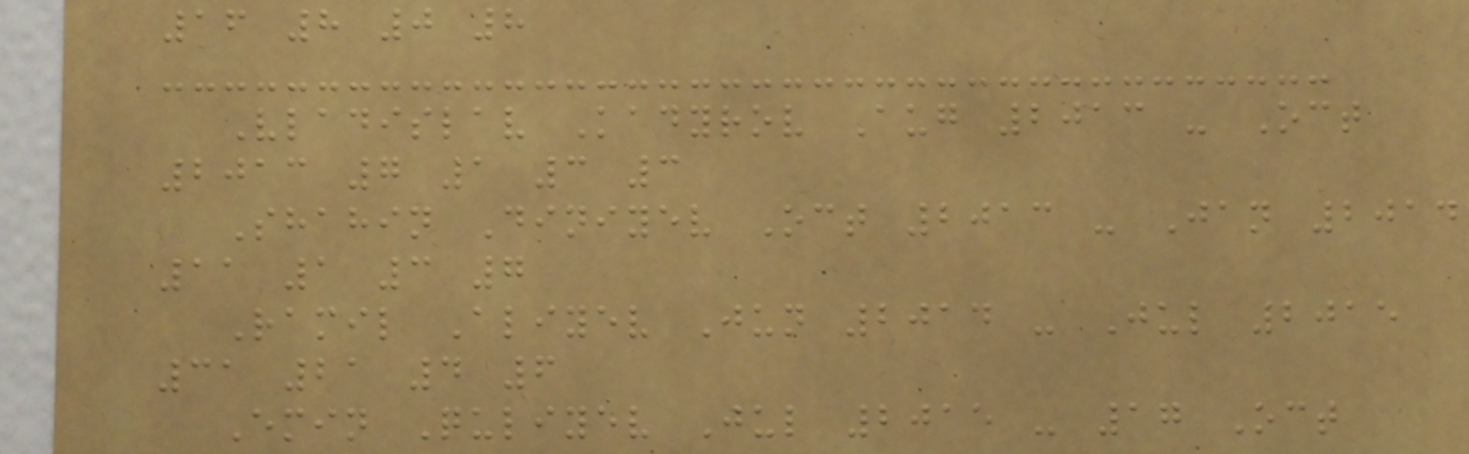16 8 0 8
Vladislav Kadyrov Aug 2013 - Oct
2013 7 1 3 3
Shahin Diniyev Oct 2013 - Jan 2014
11 1 3 7
Ramil Aliyev Jun 2014 - Jul 2015
31 21 4 6
Emin Quliyev Jul 2015 - 17 Oct
